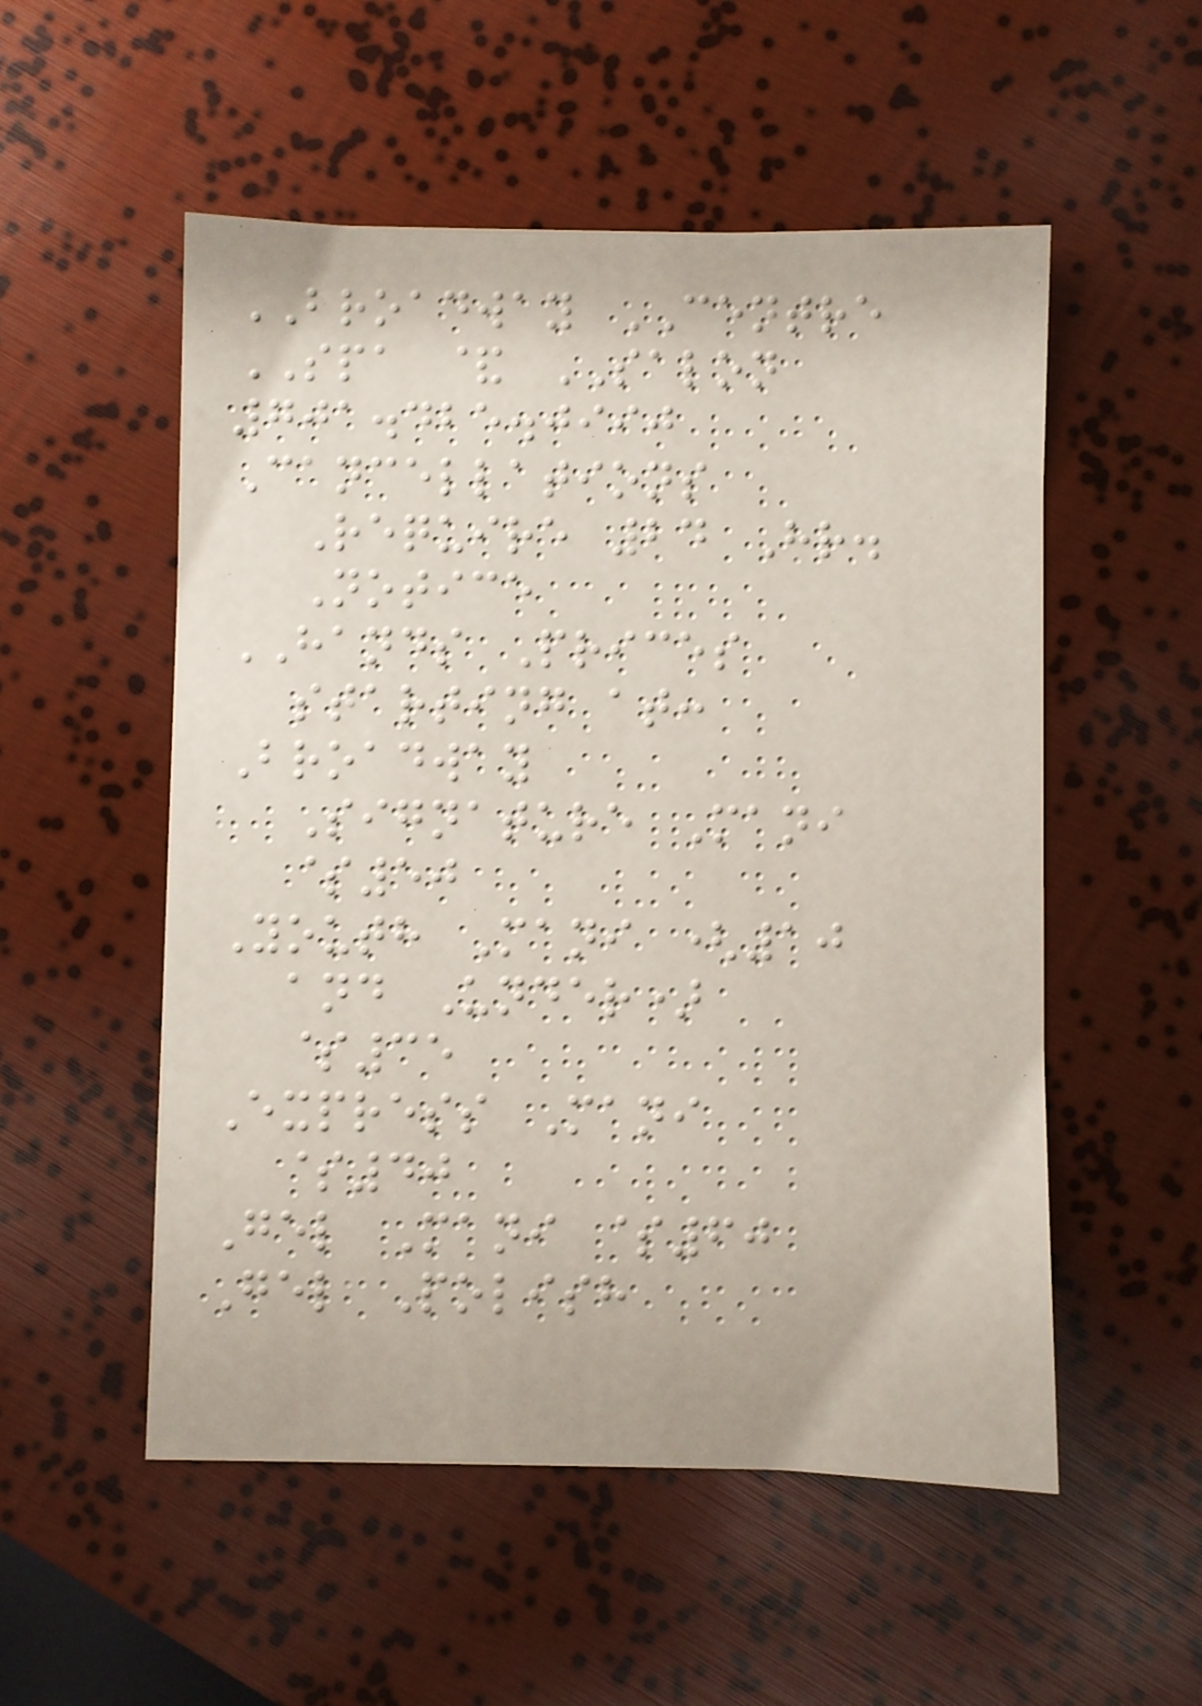BROADWAY CENTRE
SPA & SALON
701.425.0990
Cancellations
Require 24 Hr.
Notice
HANDS Prices
starting at:
Broadway
Signature Mani
$50
Youth Mani (10
and Under)
$35
Express Mani
$40
Gel Mani $60
Gel Polish
